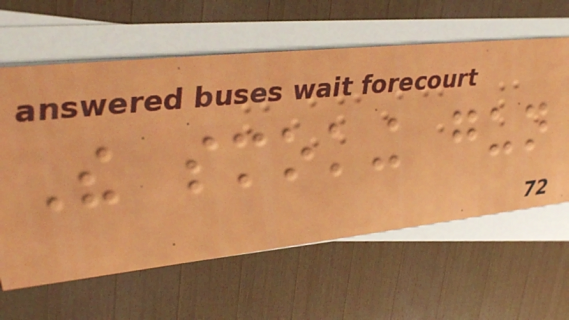The smoking gun
